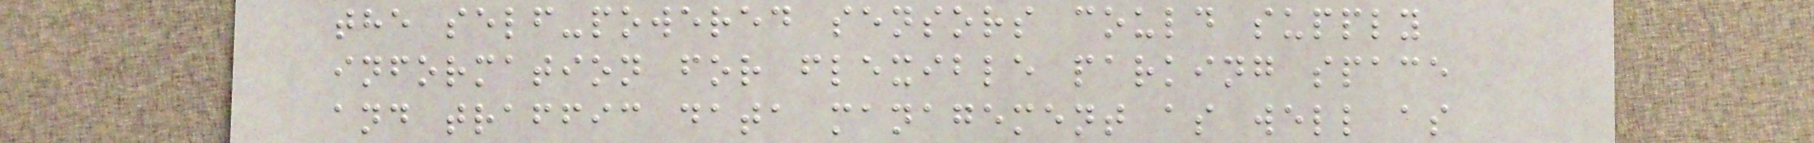the self-powered sensors could supply
information for flexible parking space
and traffic data management as well as
